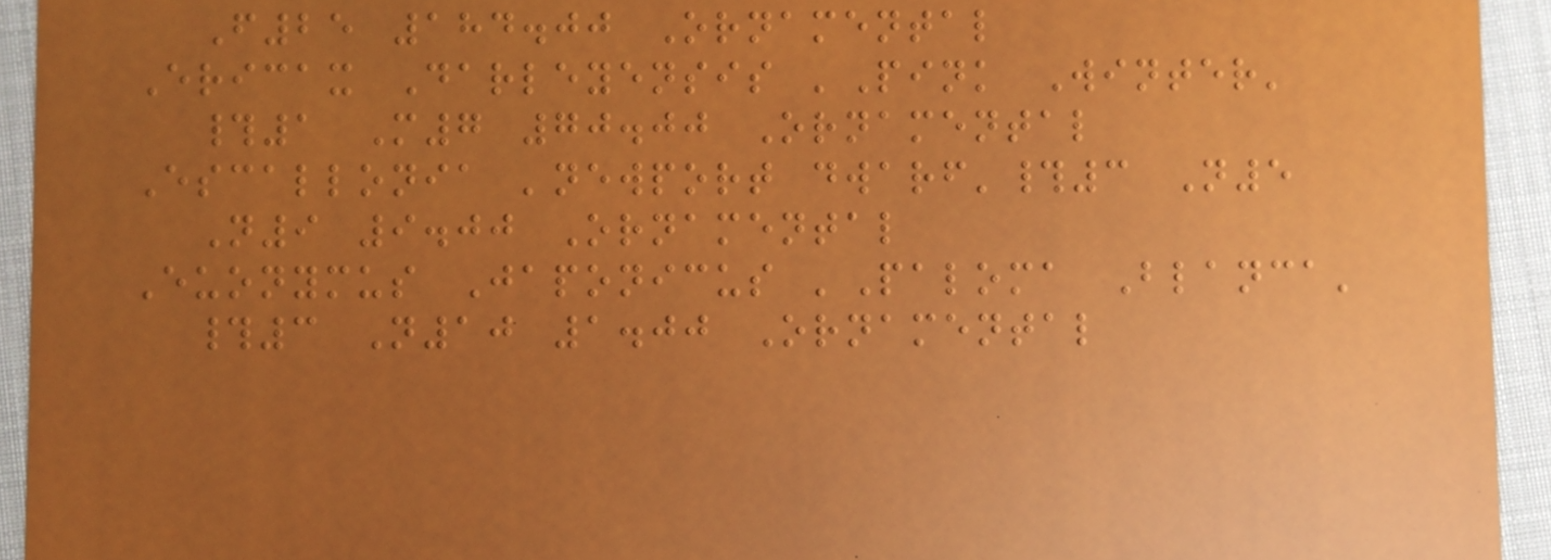F25 184.00 Ornamental
Ericax Darleyensis 'Pink Winter'
#1 M7 70.00 Ornamental
Escallonia 'newport dwarf'#3 N5
N9 9.00 Ornamental
Euonymus Japonicus 'Paloma Blanca'
#3 N10 1.00 Ornamental
